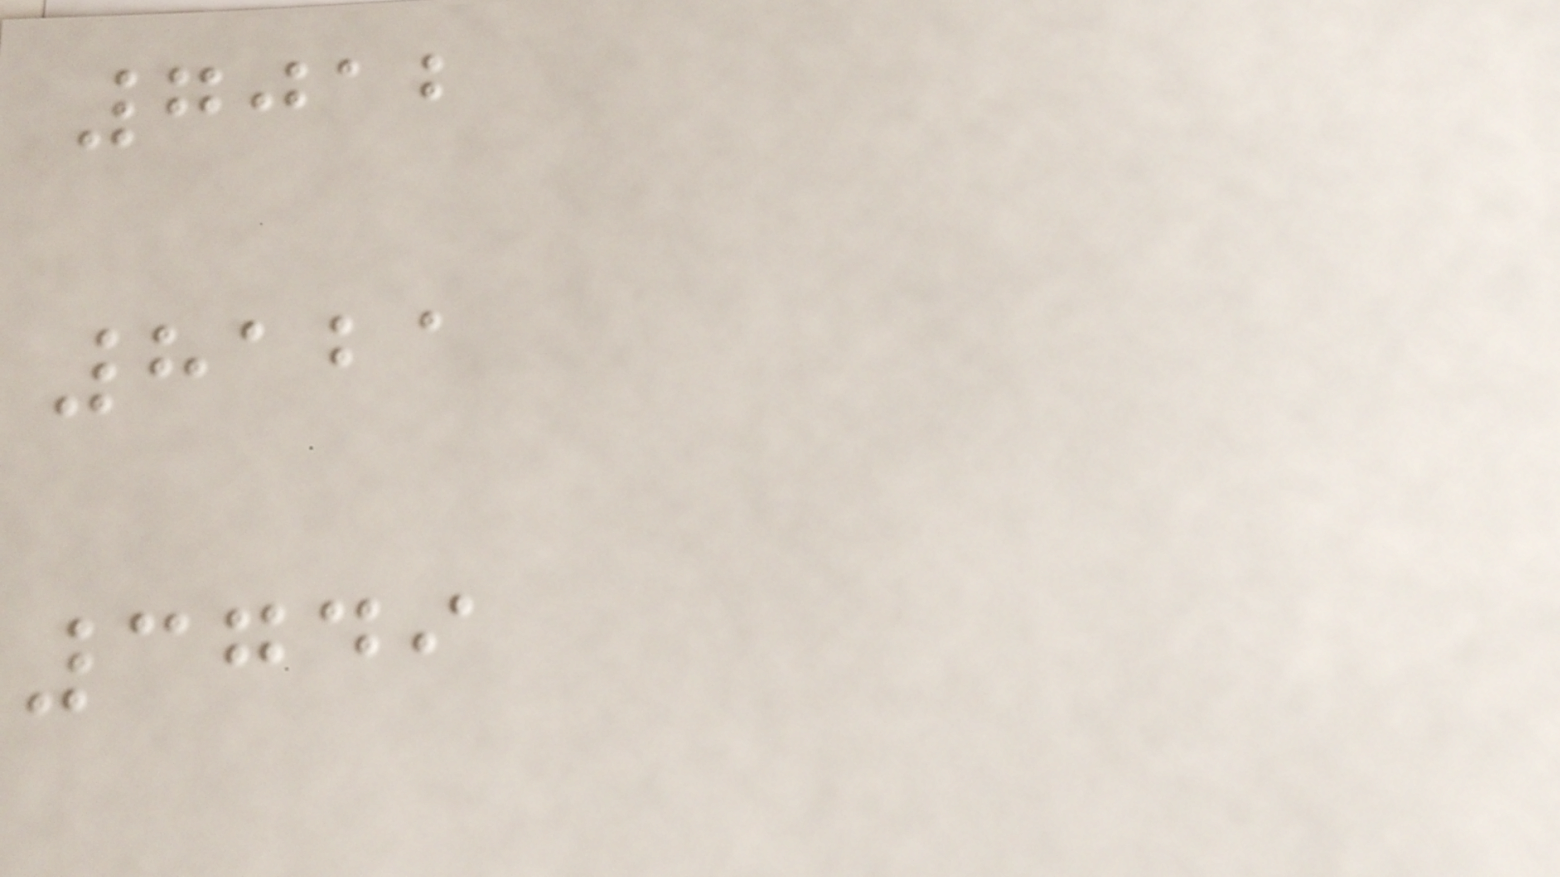7012
8121
3749
